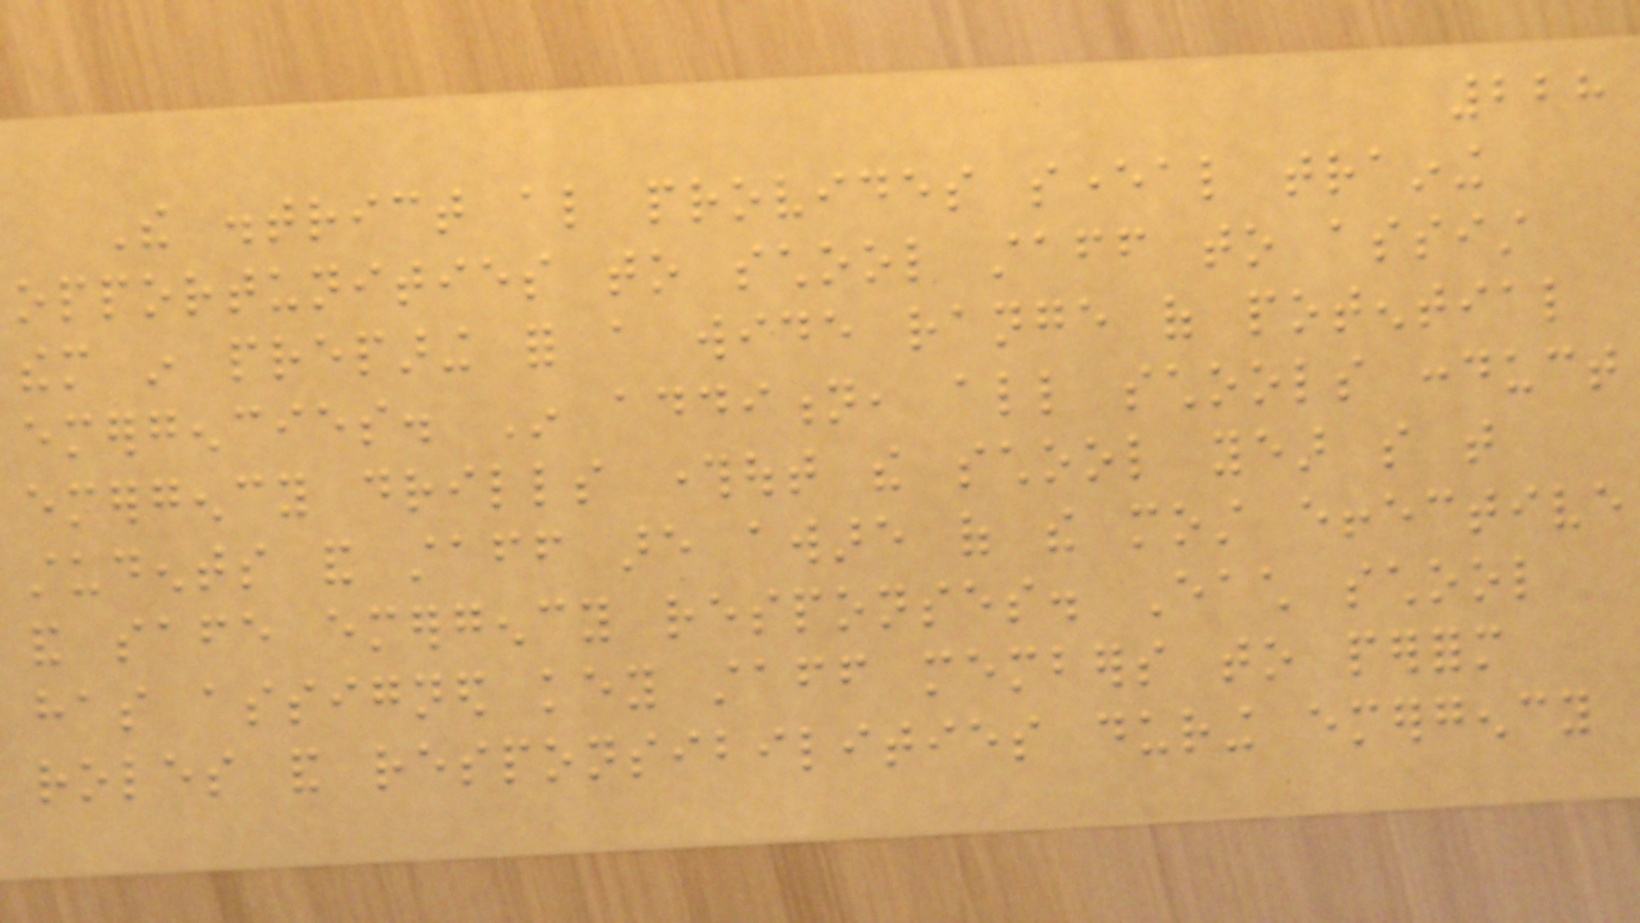228
The district also provides several training
opportunities to school staff to assist
them in preparing for a wide range of potential
emergencies. In addition, all schools conduct
emergency drills throughout the school year so that
students and staff are aware of the most effective
and safe emergency responses. Each school
has assigned key staff members to perform
roles and responsibilities during emergency
